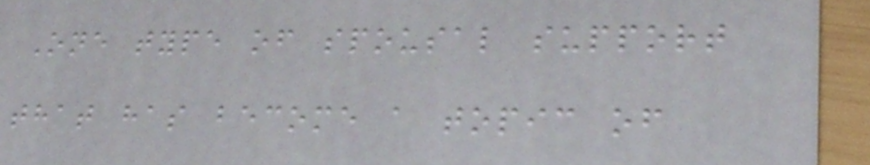One type of spousal support
that has become a topic of
